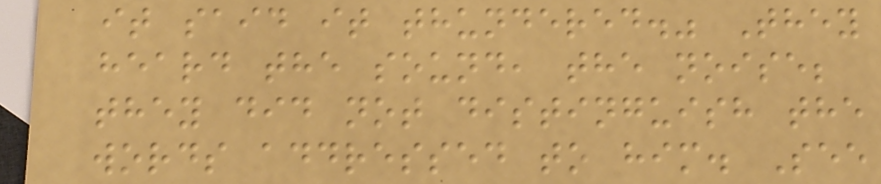it said it thundered." They
heard the sound, the noise;
they did not distinguish the
words addressed to him. See
